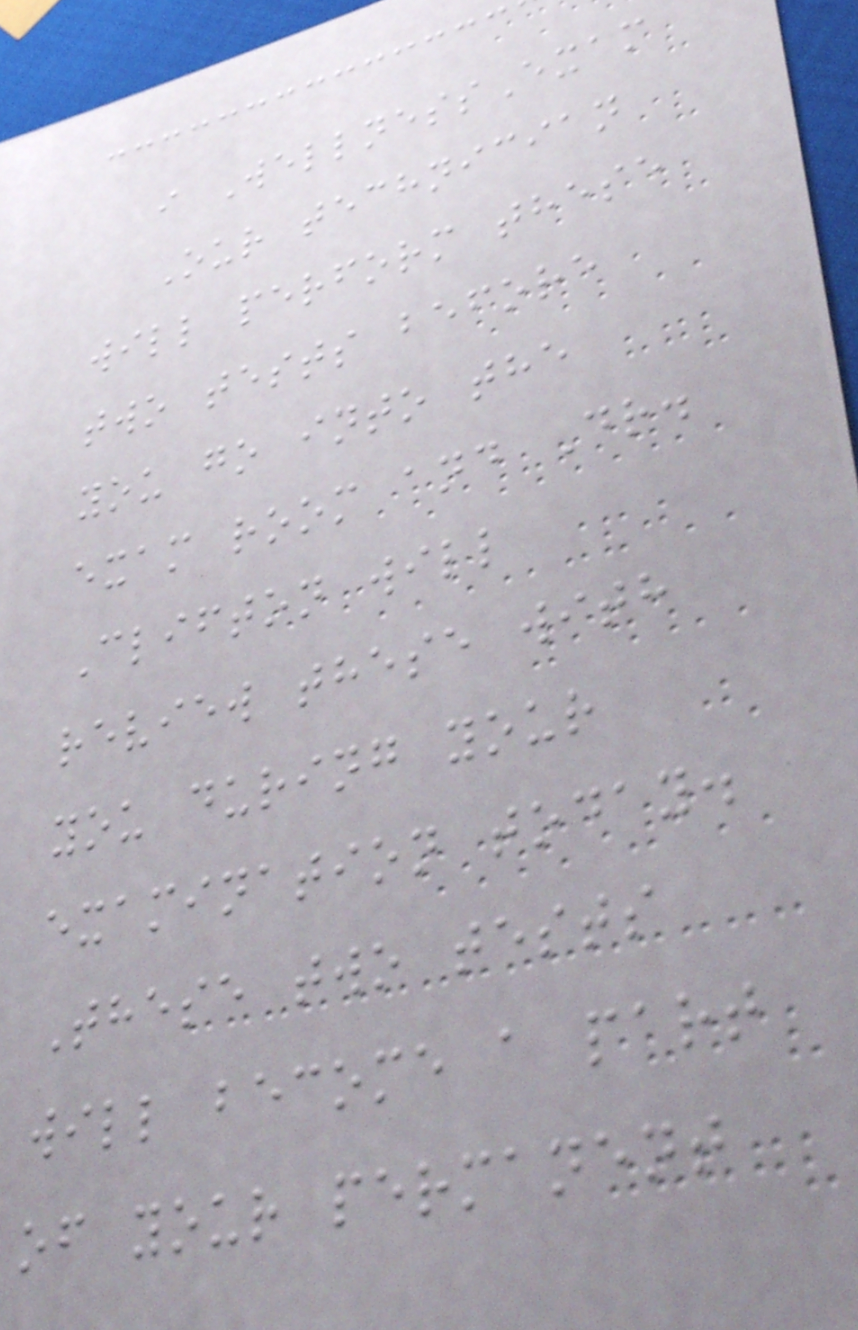i WellnessExam
Our technician
will perform these
two tests before
you go into the
exam room and Dr.
Clifton will
review these with
you during your
examination today.
These two tests
will become a part
of your permanent
